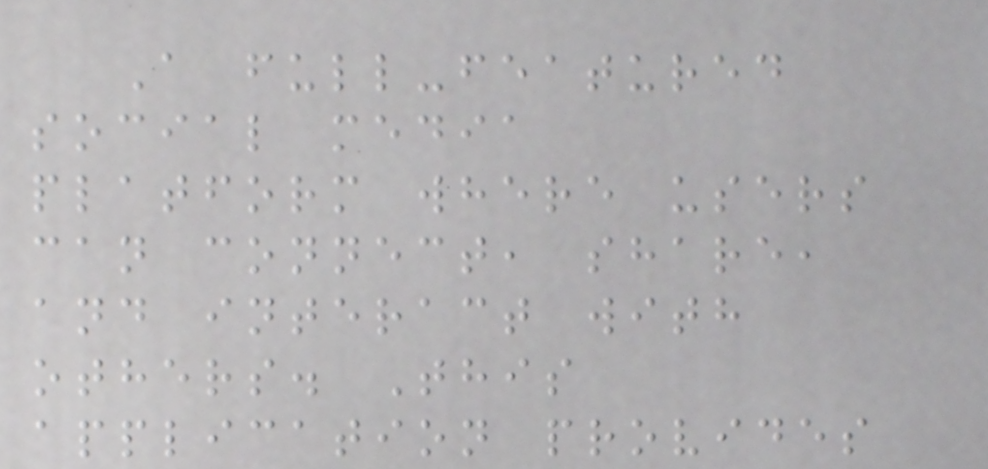A full-featured
social media
platform where users
can connect, share,
and interact with
others. This
application provides
